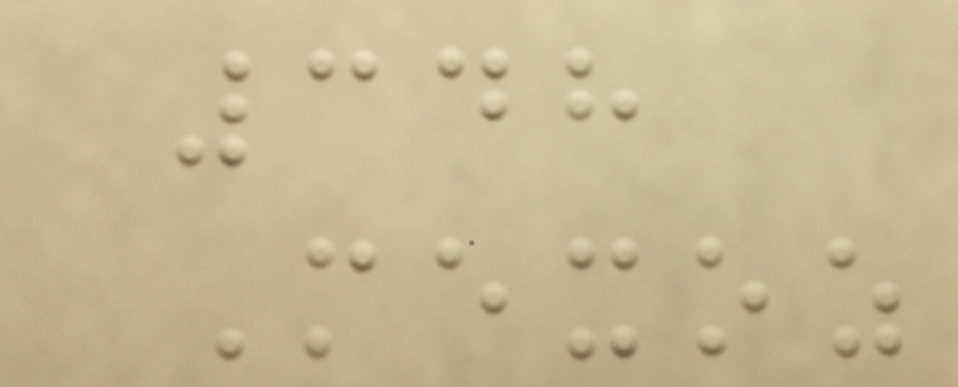348
Mexoz
